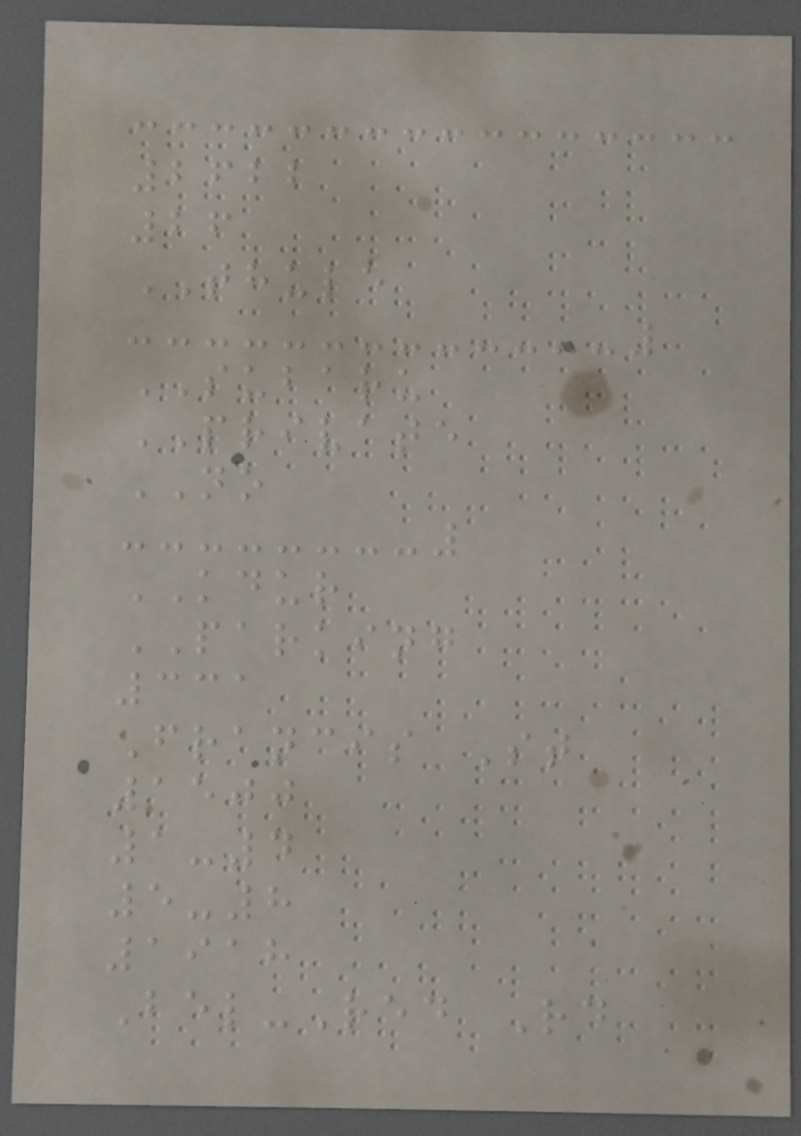2622
26
THULE
SUBARU
PRIVATE
NO
KDUR
PARKING
331
Francis St
1500
1-4
5-8
1918
Bel-Red Rd
